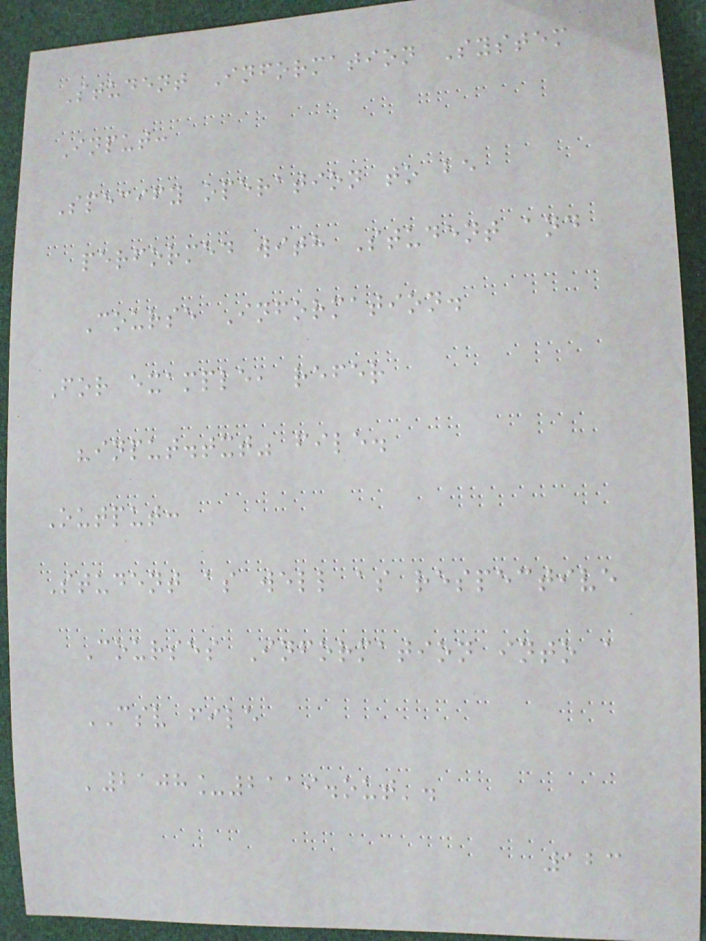Student Information System
Input:
Specify operation to be
performed with Student and
Course Information.
For example, refer
"input.txt" file.
Output:
Student as well as respective
Courses Information into a
CSV file
'2108_2119.out'.
123
